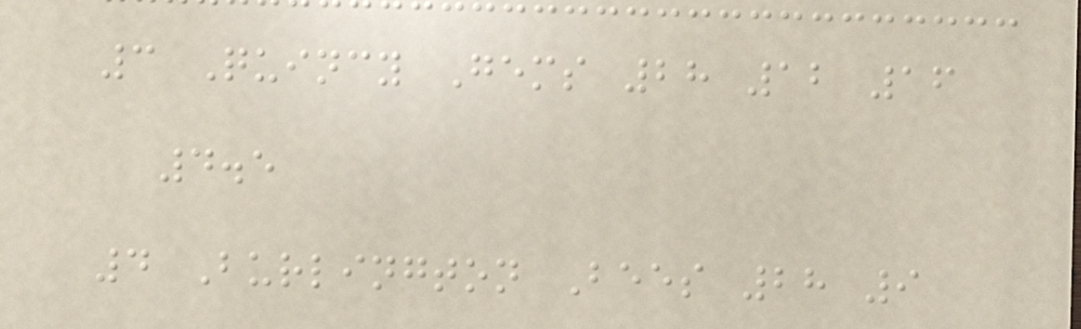3 Quincy Gems 28 12 16
4.5
4 Burlington Bees 28 9
